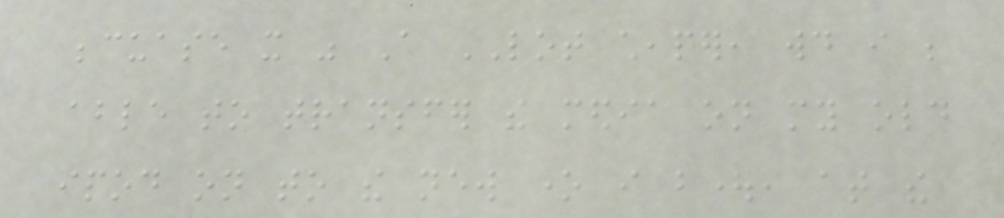becuase it was A LOT cheaper, would i be
able to transfer the media on my old
ipod on to the new one i bought, at the
